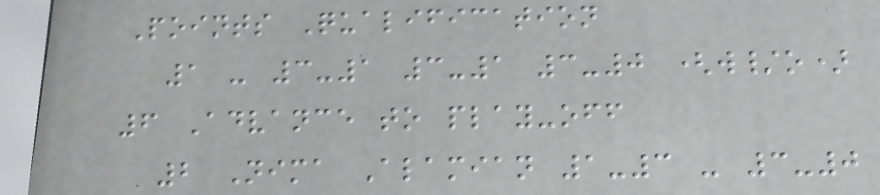Points Qualification
1 - 3-1 3-1 3-0 (w/o)
6 Advance to play-off
2 Nima Alamian 1-3 - 3-0
